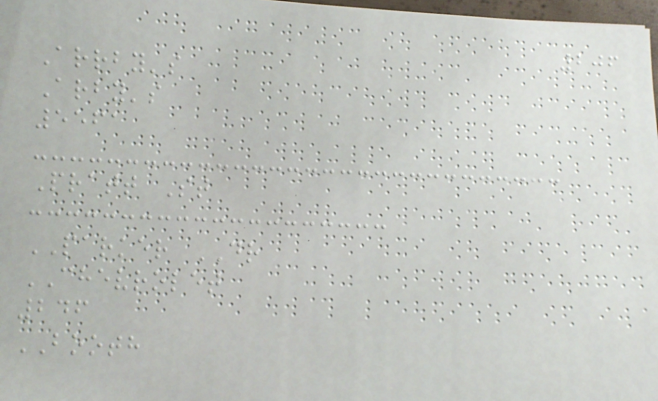206
Arrby's
Arby's
5561
Pratt St
PARKER DR
CHEVROLET
246
BOOTH
